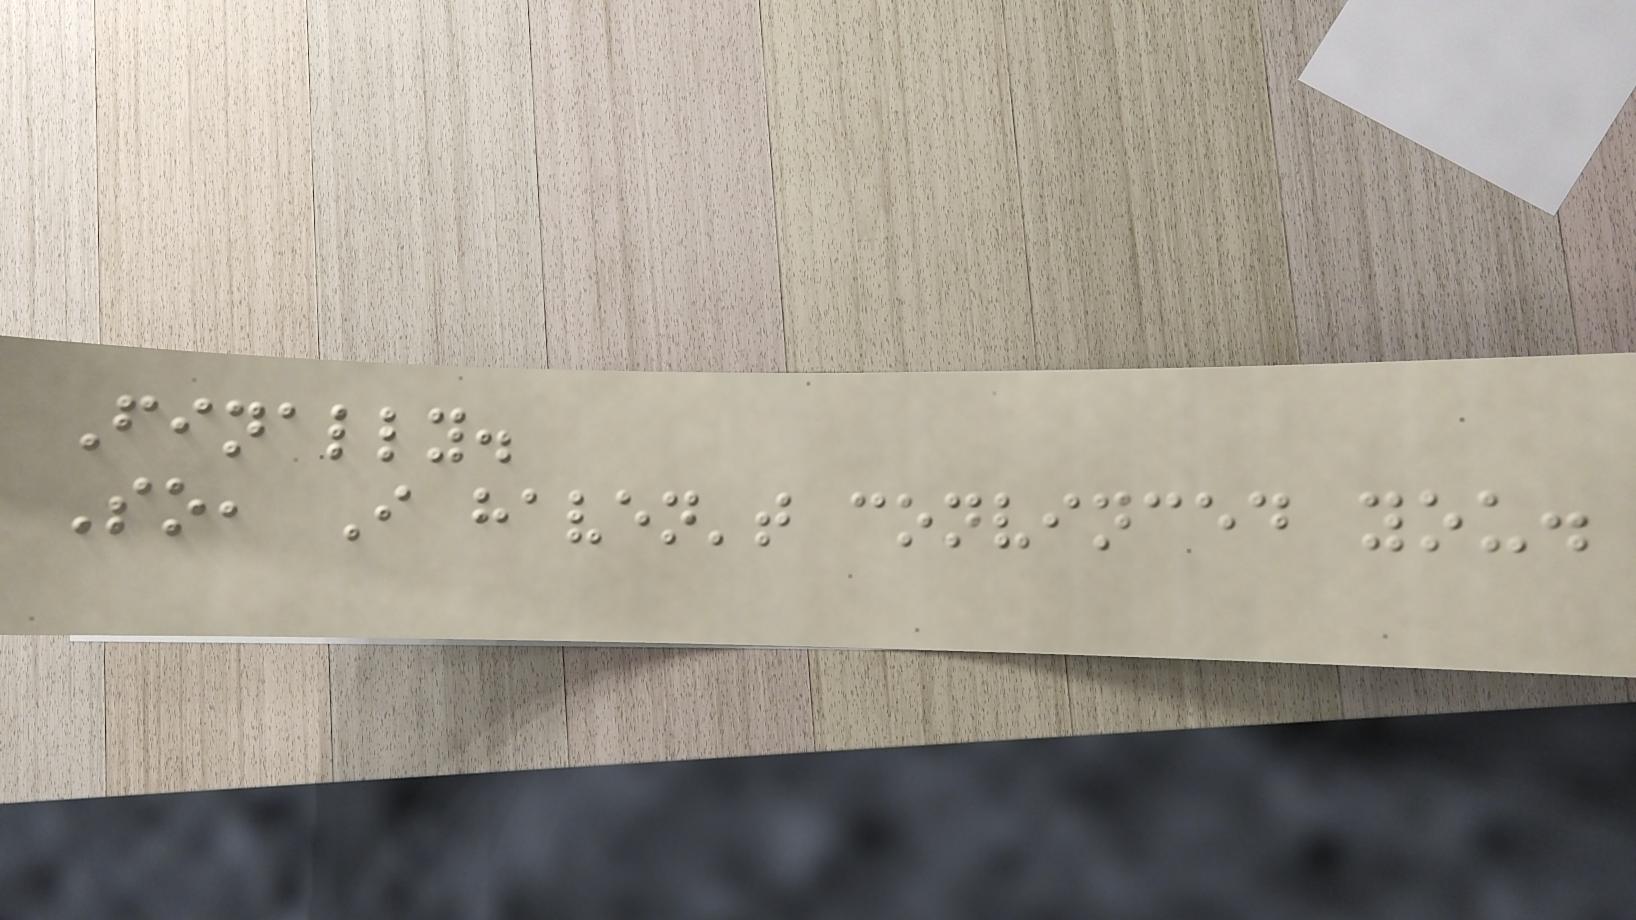Finally.
So, I haven't convinced you.
